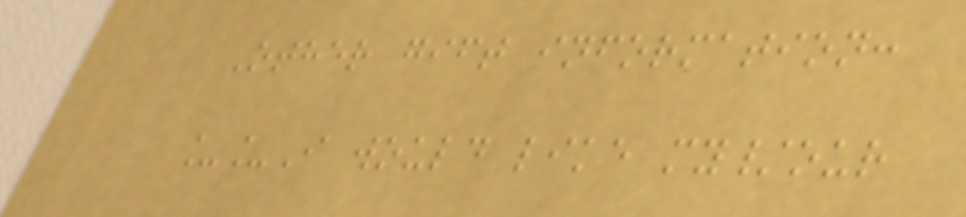Other gift information:
__I would like my/our
